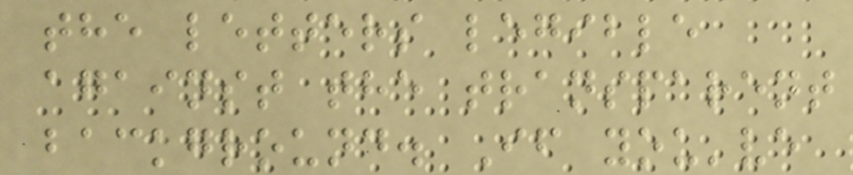the letters legible
against the transparent
background. If you've
